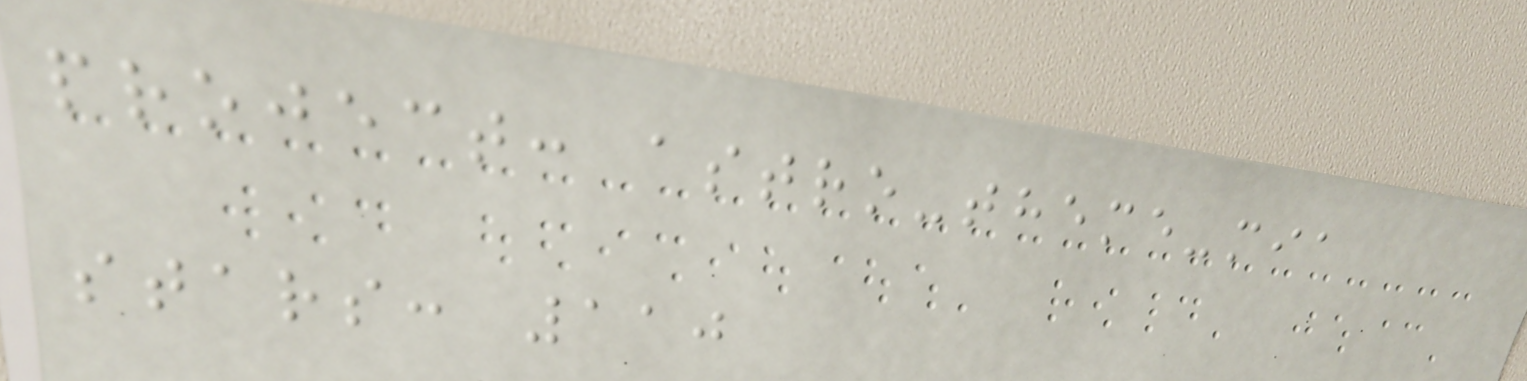project: astro-theme-mia
stars: 110
